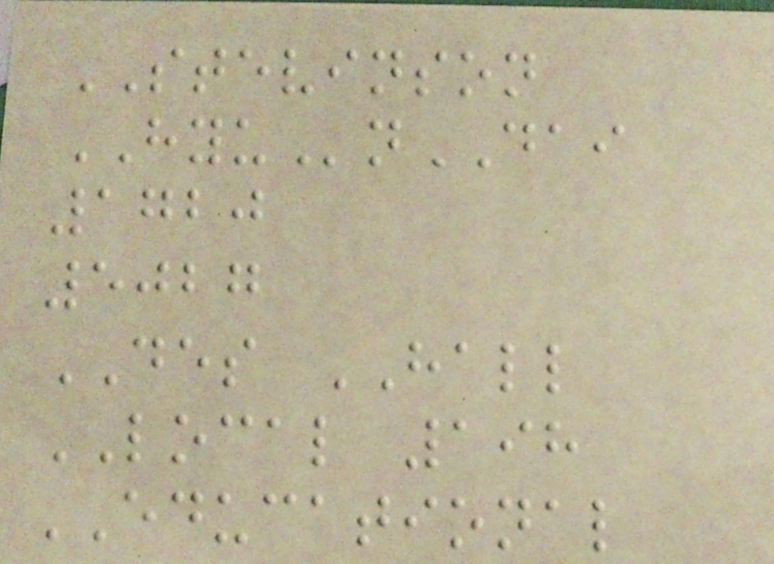STEVINSON
HYUnDAI
1720
5027
DES HALL
LOCAL 198
EDUCATIONAL
